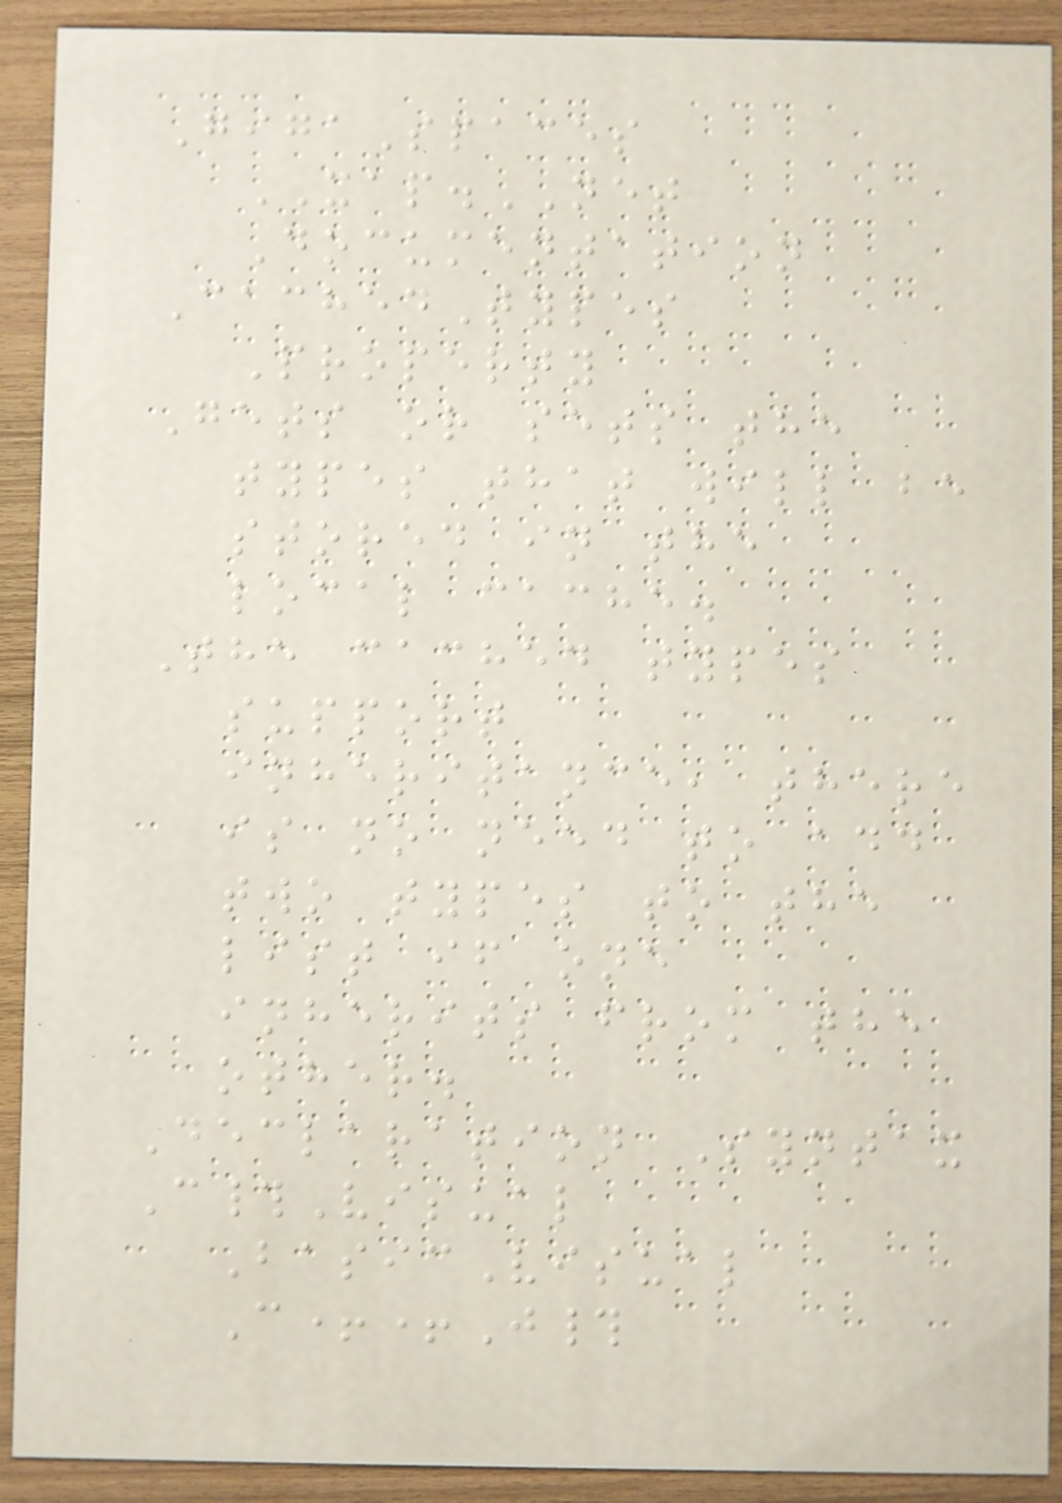GigaSpaces
XAP.NET
Documentation
CachedTypes
Property
Gets or sets the
types that will be
stored in the
local cache.
The cached types
support
inheritance, there
is no need to add
two types to the
list if one
inherits from the
other.
Declaration Syntax
C#Visual
BasicVisual
C++J#
